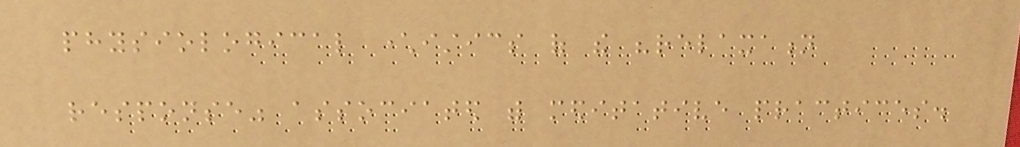physiological characteristics of the "relaxation
response" associated with meditative practices.
